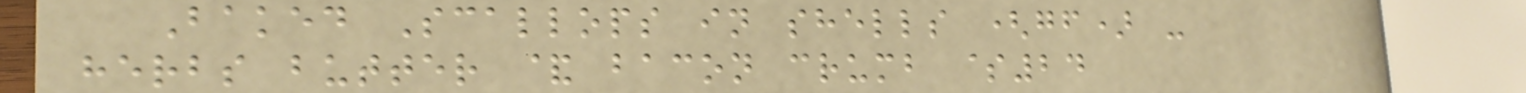Baked Scallops in shells (gf) -
herbs butter & bacon crumb $24
